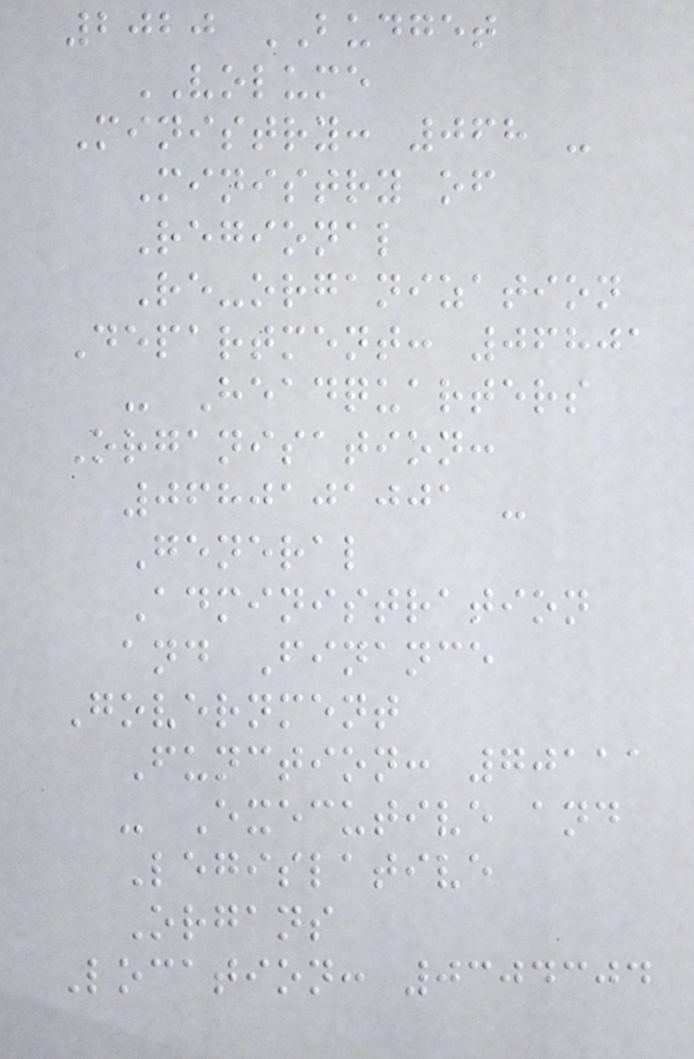2020 BUDGET
VOLUME
Ministry: 068 -
Ministry of
Regional
Re-organization
Department: 06801
- Headquarters
Organisation:
0680101001 -
General
Administration
and Finance
Government
Function: 70111
- Executive and
Legislative
Organs
Location: 0304304
